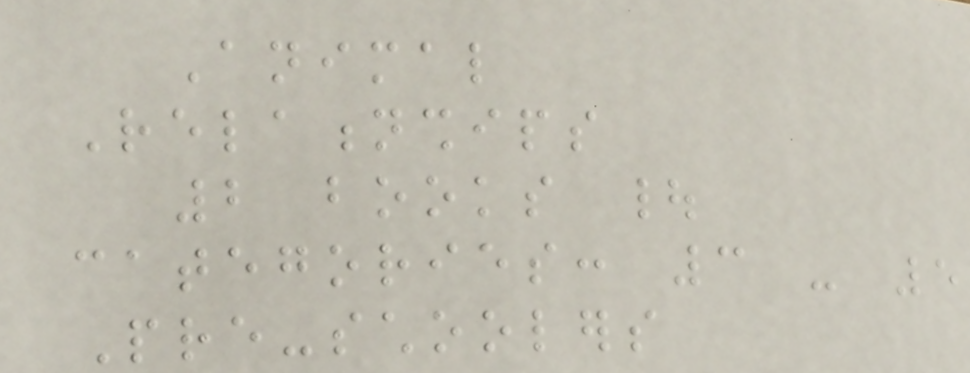Animal
Relationships
2 books |
categories: 3 - 5
Pre-schoolers
